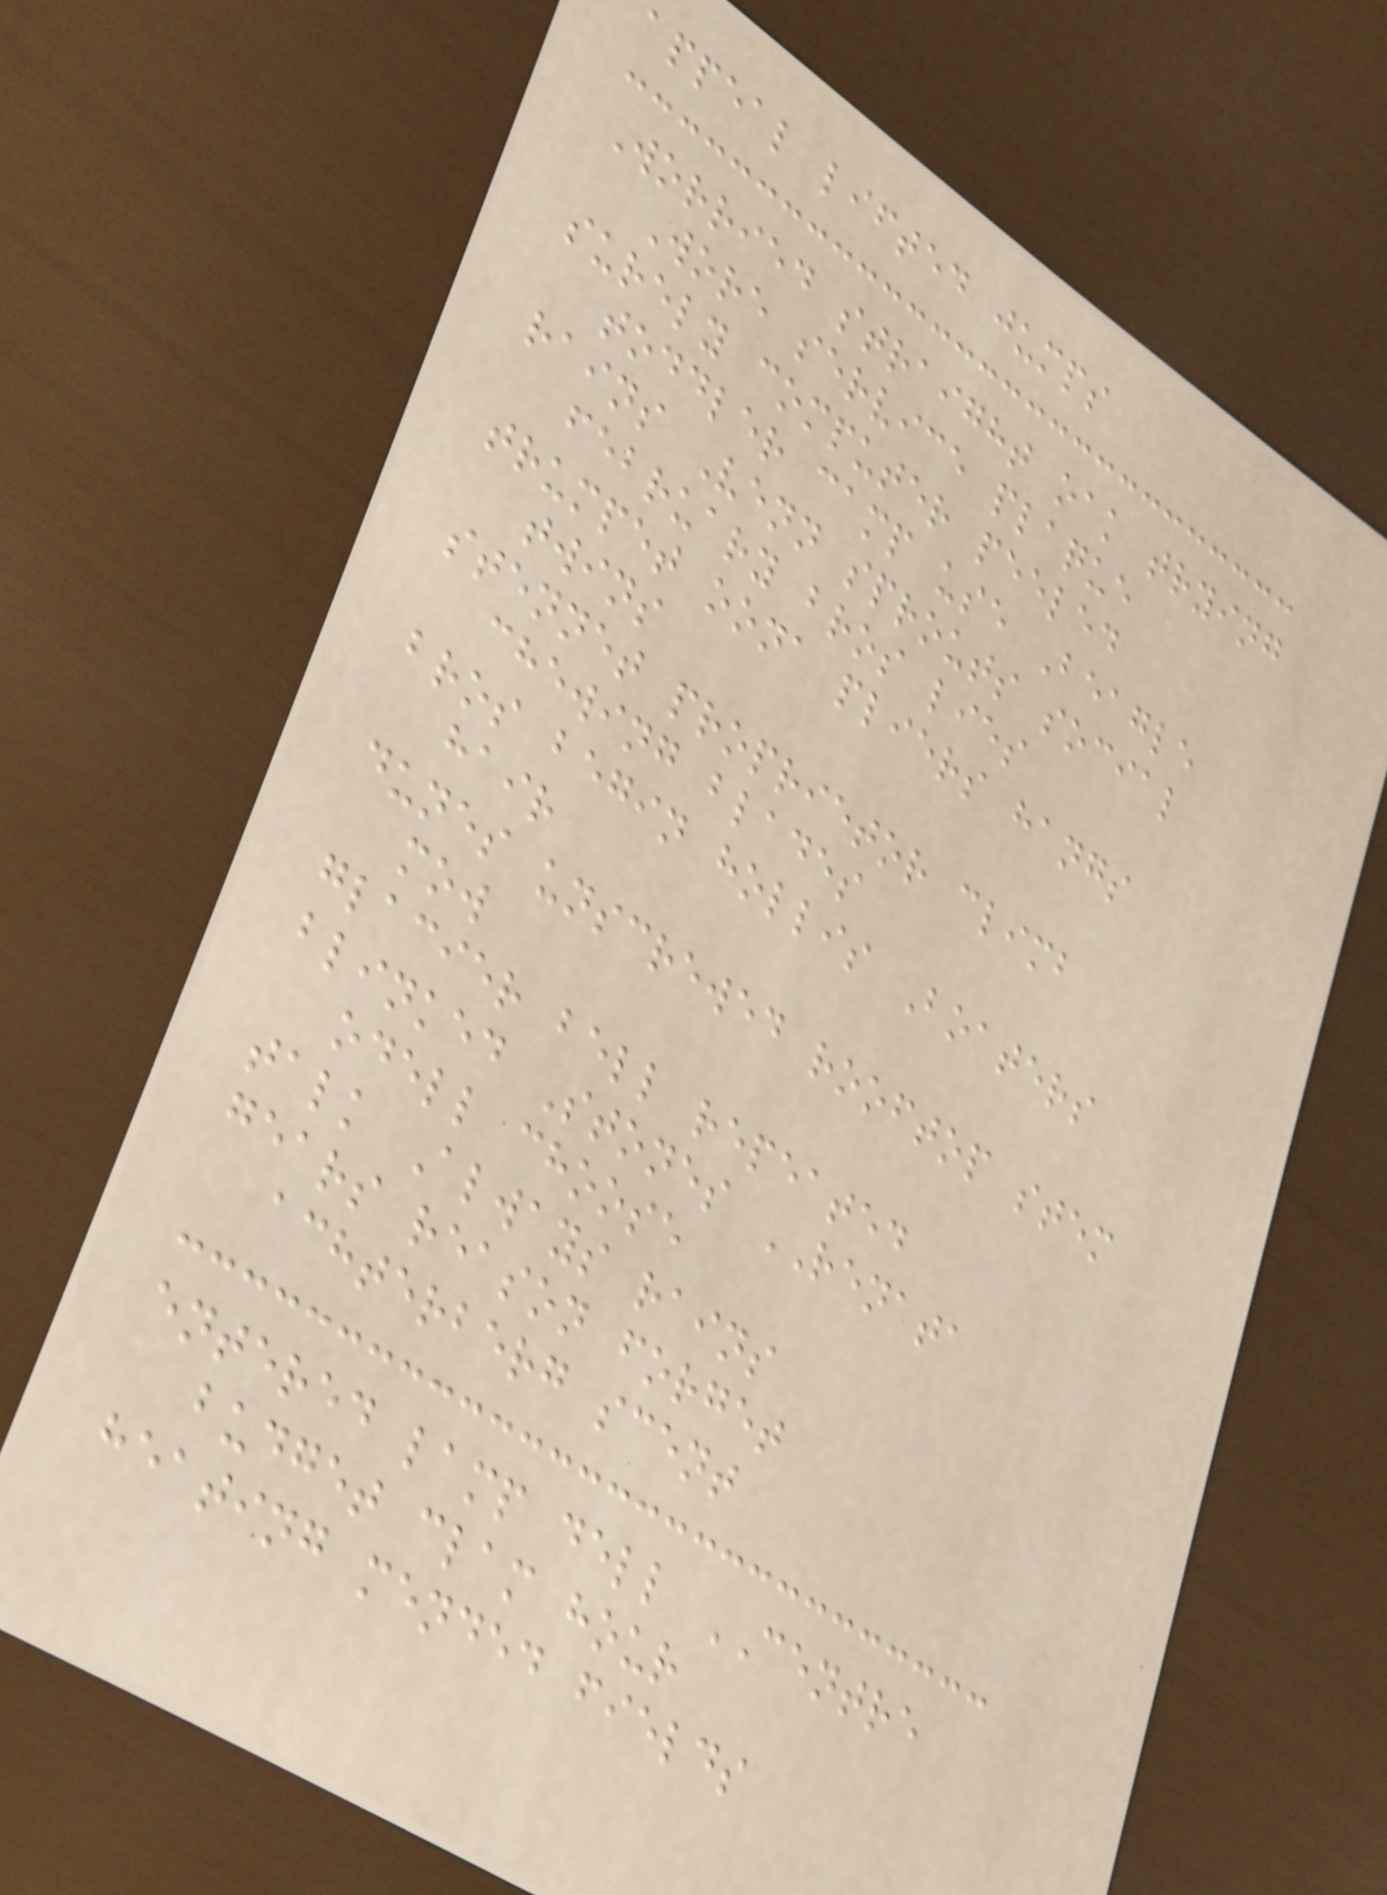appeal lifted jumps
Worried straight oak trying
Wore service plaque
surely computer peeled
toddler camp use Beagle
rains Venn sprouts social
february bros lies
trumpet oona pliers hangs
twins
stennet proprietor climb
chewing blades
bros begin hollis Boaters
hair
dunes unscrewed rooftop stem
mow
glacier bell repeated
blinked Stones RENATA
odell choose
talk Always rains
gears reason forget
achterberg scent
entered lamp dell CENTRE
budget clam hour
heating mended fields
